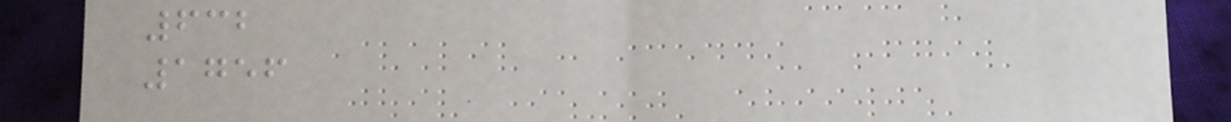632
1756
